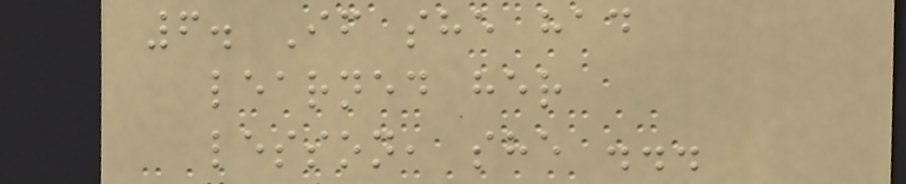6. If she had
learned her
lesson, she ...
